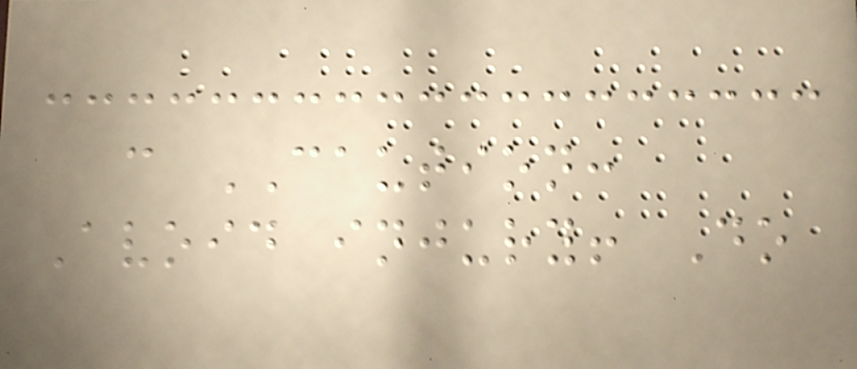c CAUTION:
Avoid injury! Do
